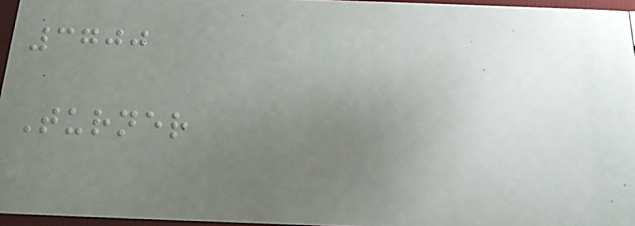3700
Turner
